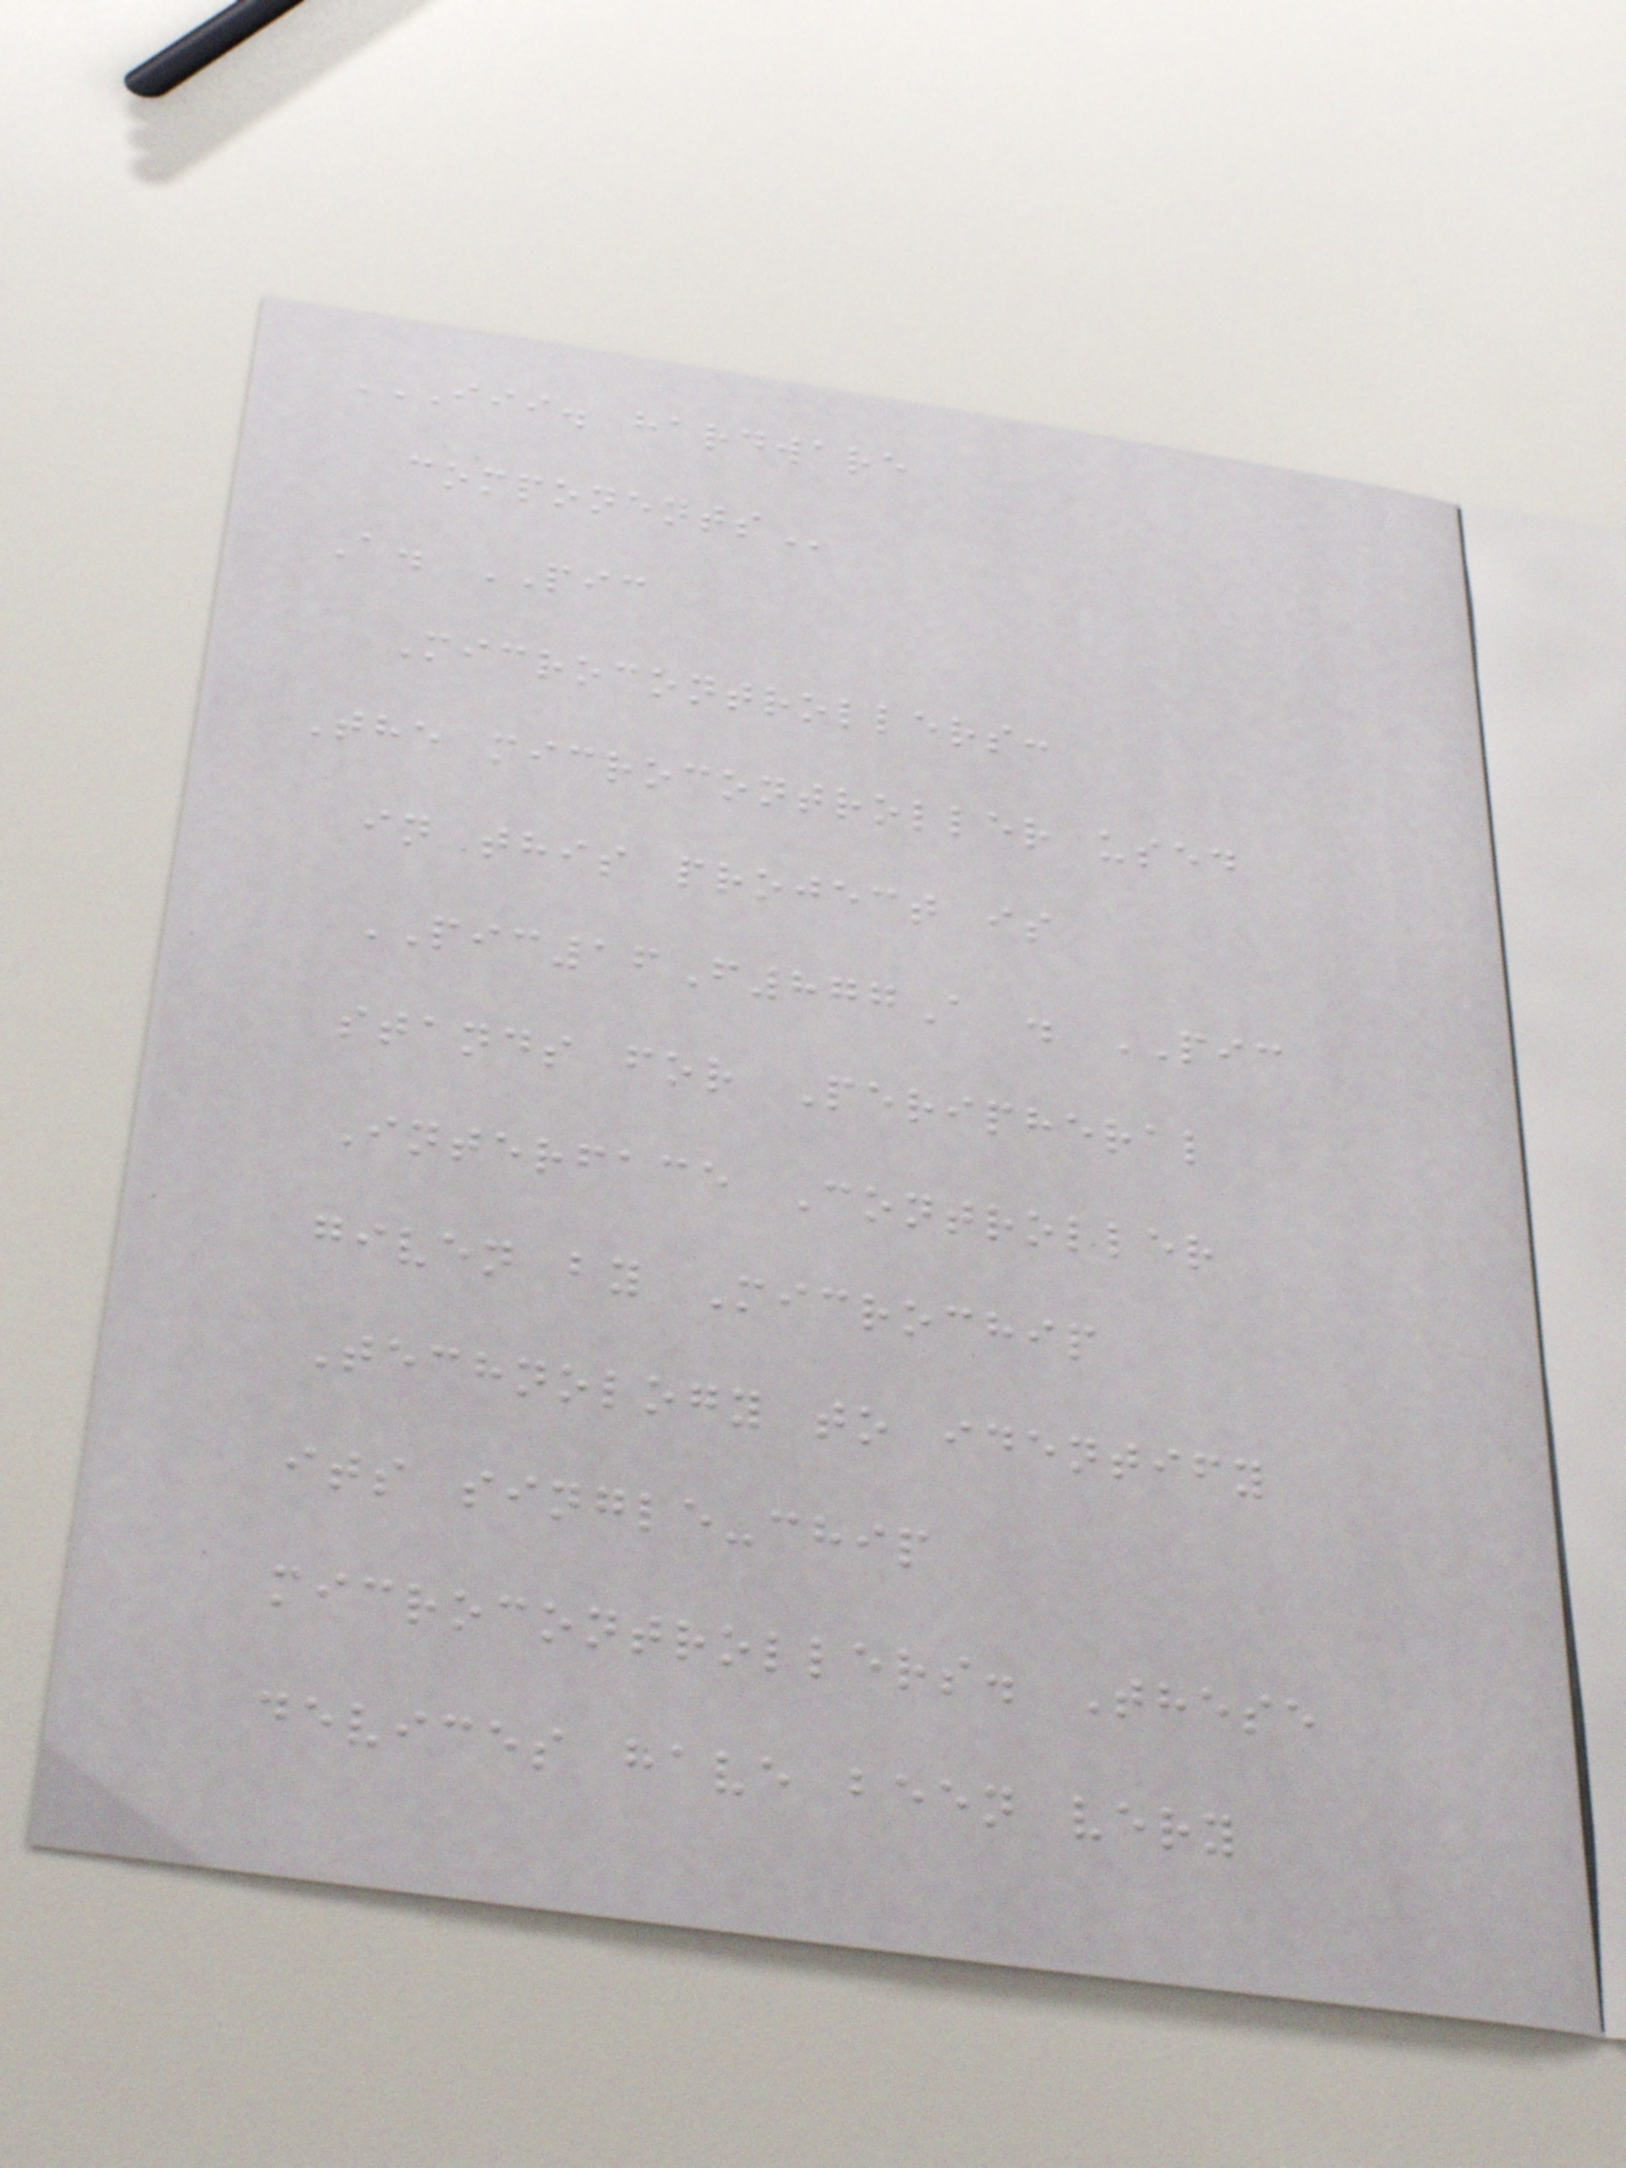III. HARDWARE
COMPONENTS
A. PIC
Microcontrollers:
The microcontroller used
in this project is
PIC16F877A . PIC
stands for Peripheral
Interface Controller
given by Microchip
Technology to identify
its single-chip
microcontrollers. These
devices have been very
